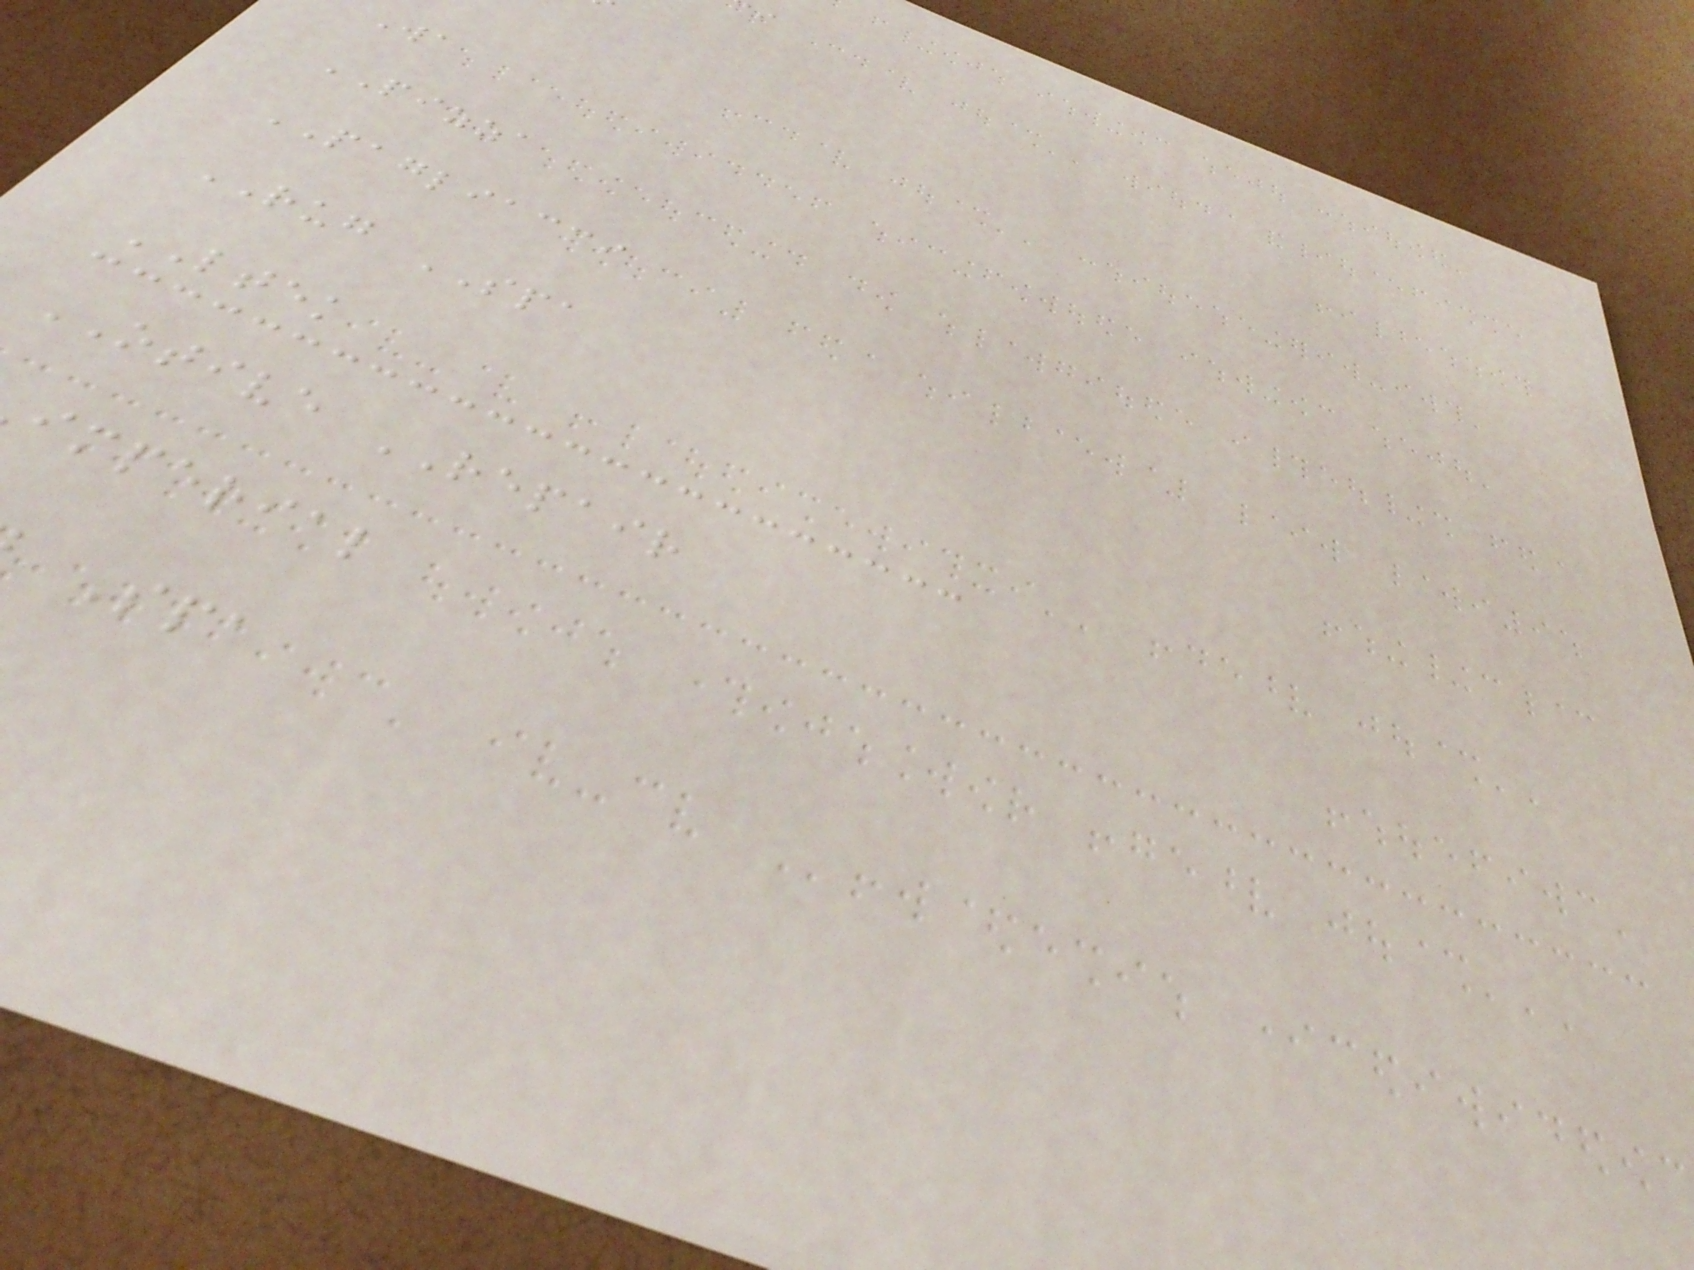Wa
PIZZA
PAGLIACCI
RUG SPA
LTEK
OTIVE REPAIR
imperial
Spa
